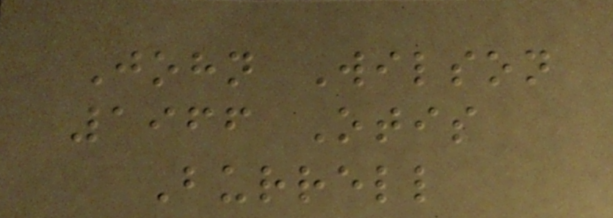John Wilson
1966 Otis
Burrell
